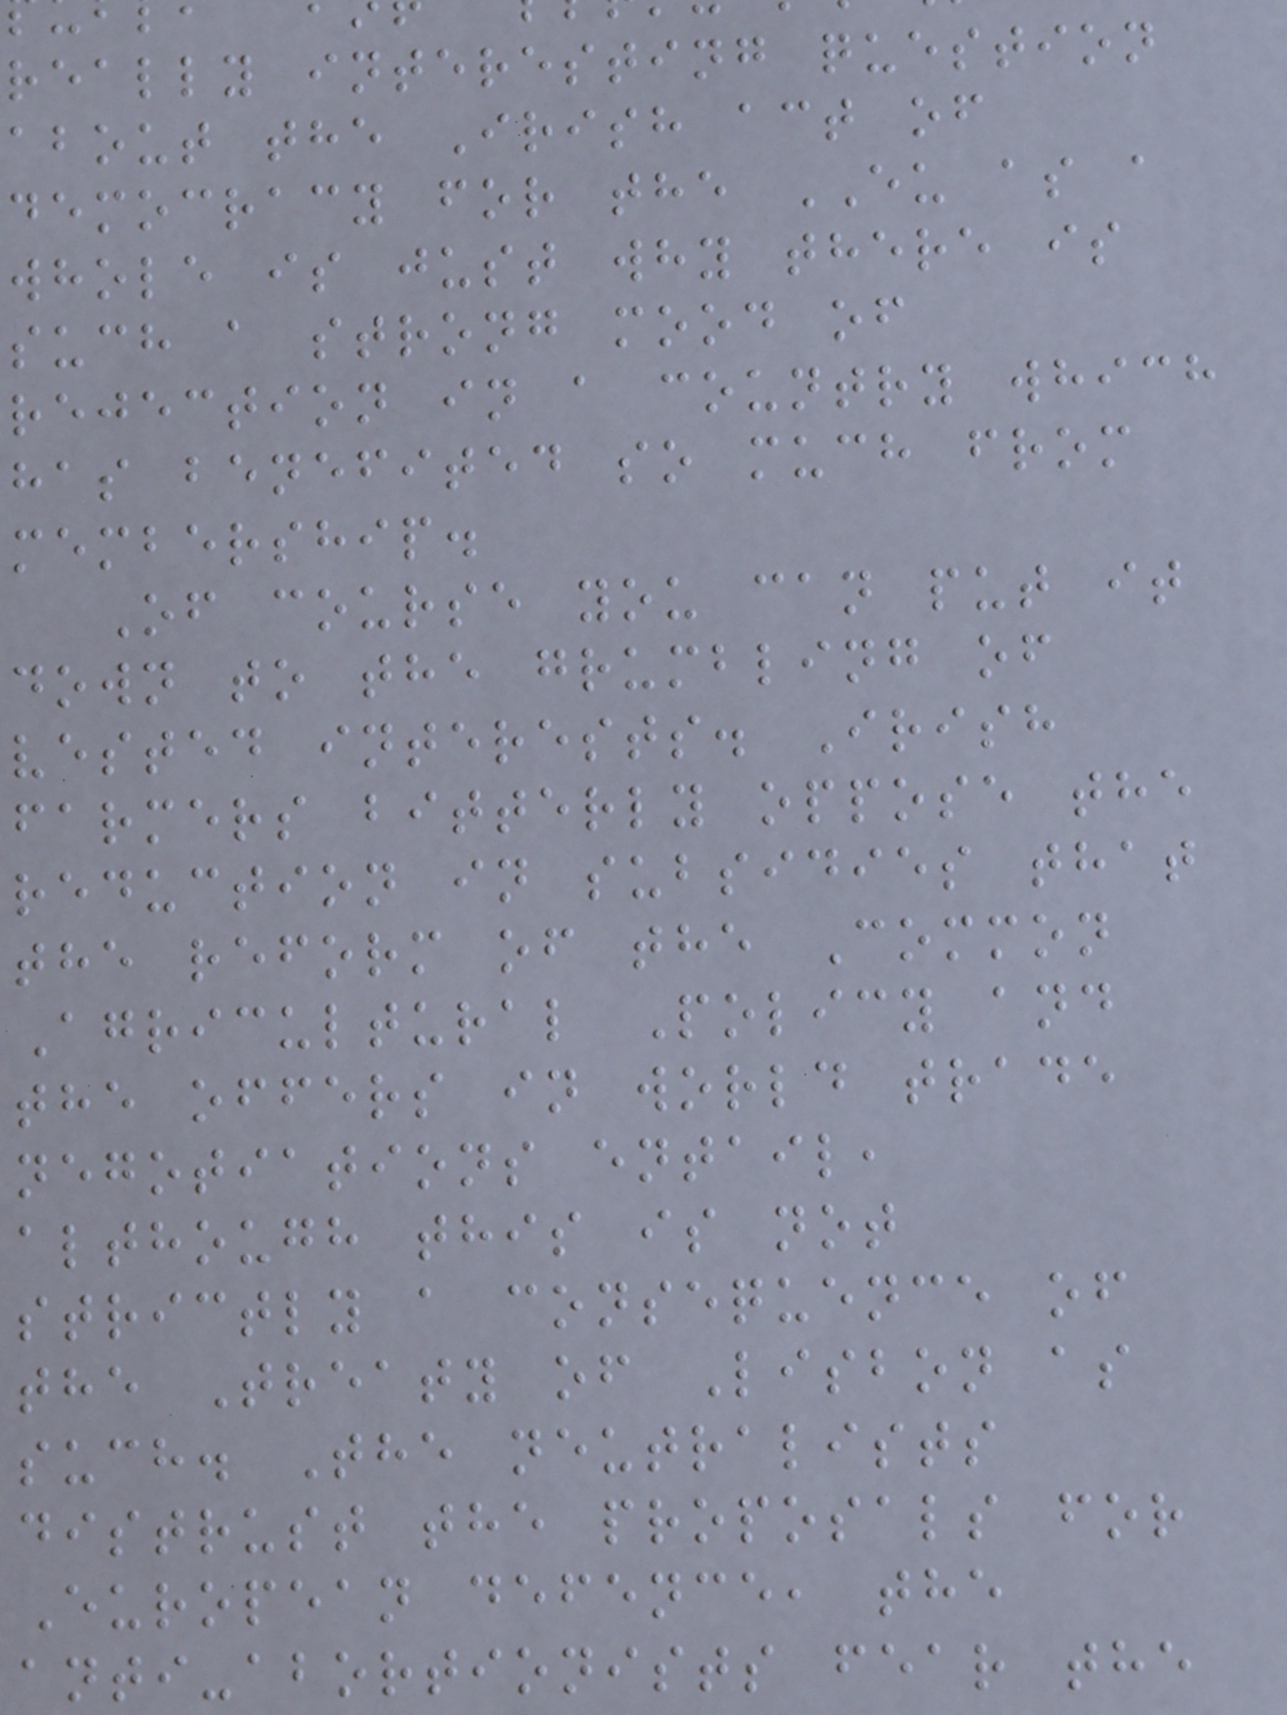really interesting question
about the Irish act of
democracy for the EU as a
whole is just why there is
such a strong mood of
rejection in a country which
has benefited so much from
membership.
Of course you can put it
down to the grumbling of
vested interests. Irish
farmers bitterly oppose the
reduction in subsidies that
the reform of the Common
Agricultural Policy and
the offers in world trade
negotiations entail,
although this is not
strictly a consequence of
the Treaty of Lisbon as
such. The neutralists
distrust the proposals for
European defence, the
anti-abortionists fear the
